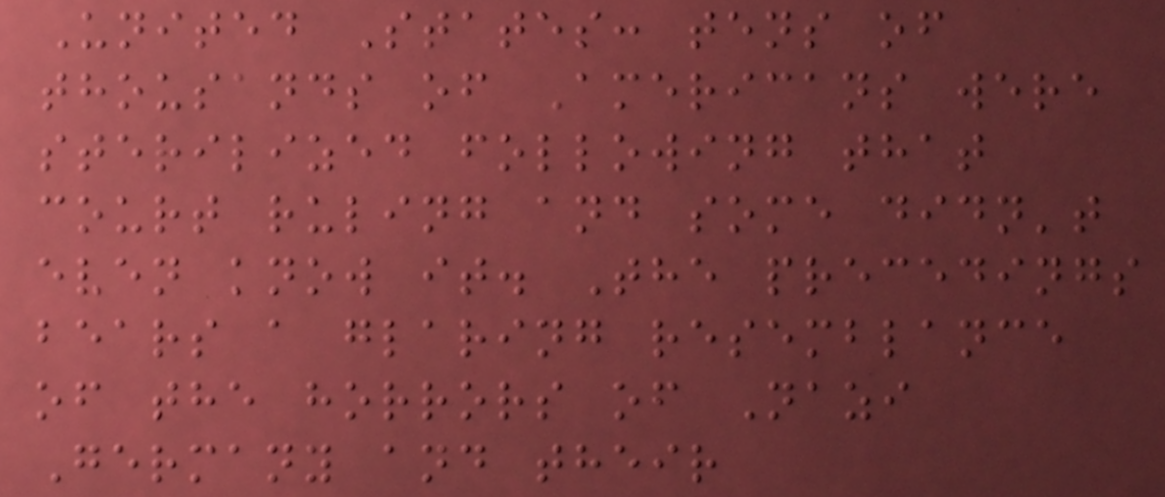United States: tens of
thousands of Americans were
sterilized following that
court ruling and some didn't
even know it. The precedings
bears a glaring resemblance
of the horrors of Nazi
Germany and their
